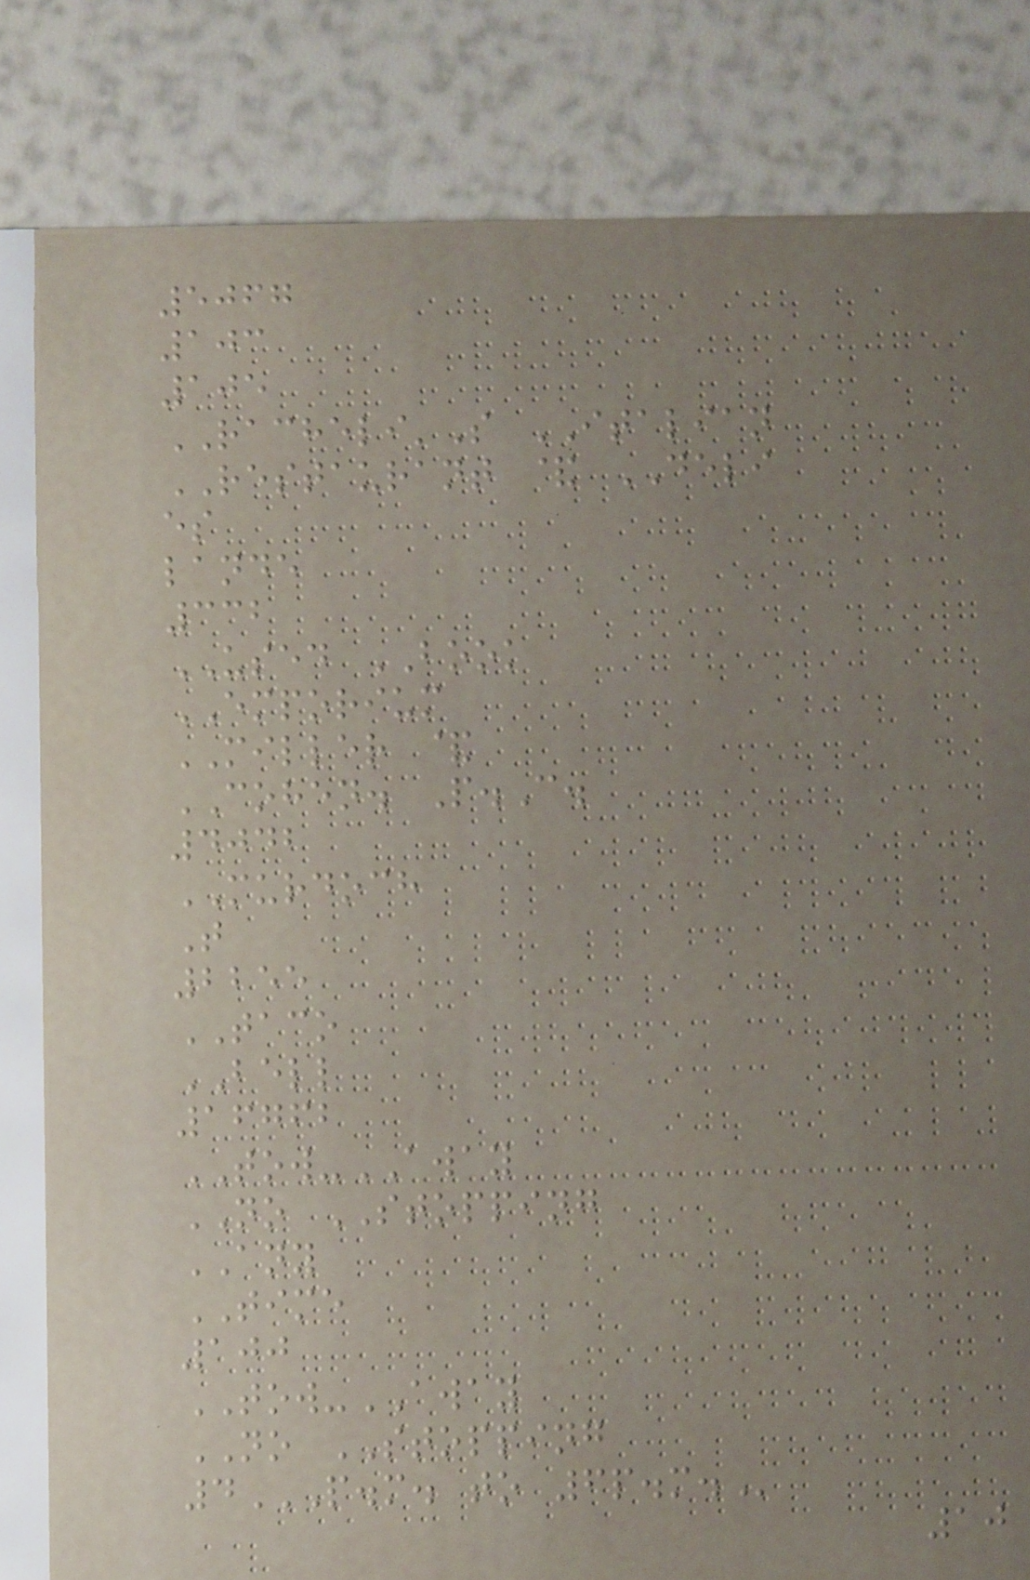5067
103
105
RACHELI'S ITALIAN
RESTAURANT & DELI
es
lande
332
USED BOOK
EMPORIUM
MILLER &
COHEN. P.C.
4042
MURDOCH
T
2255
TACO
BELL
16762
TOW-AWAY
NO STOPPING
ANY
TIME
100
TOW-AWAY
NO STOPPING
4P.M. TO 6P.M.
10
